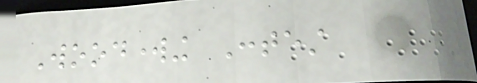Woodworking Contest
